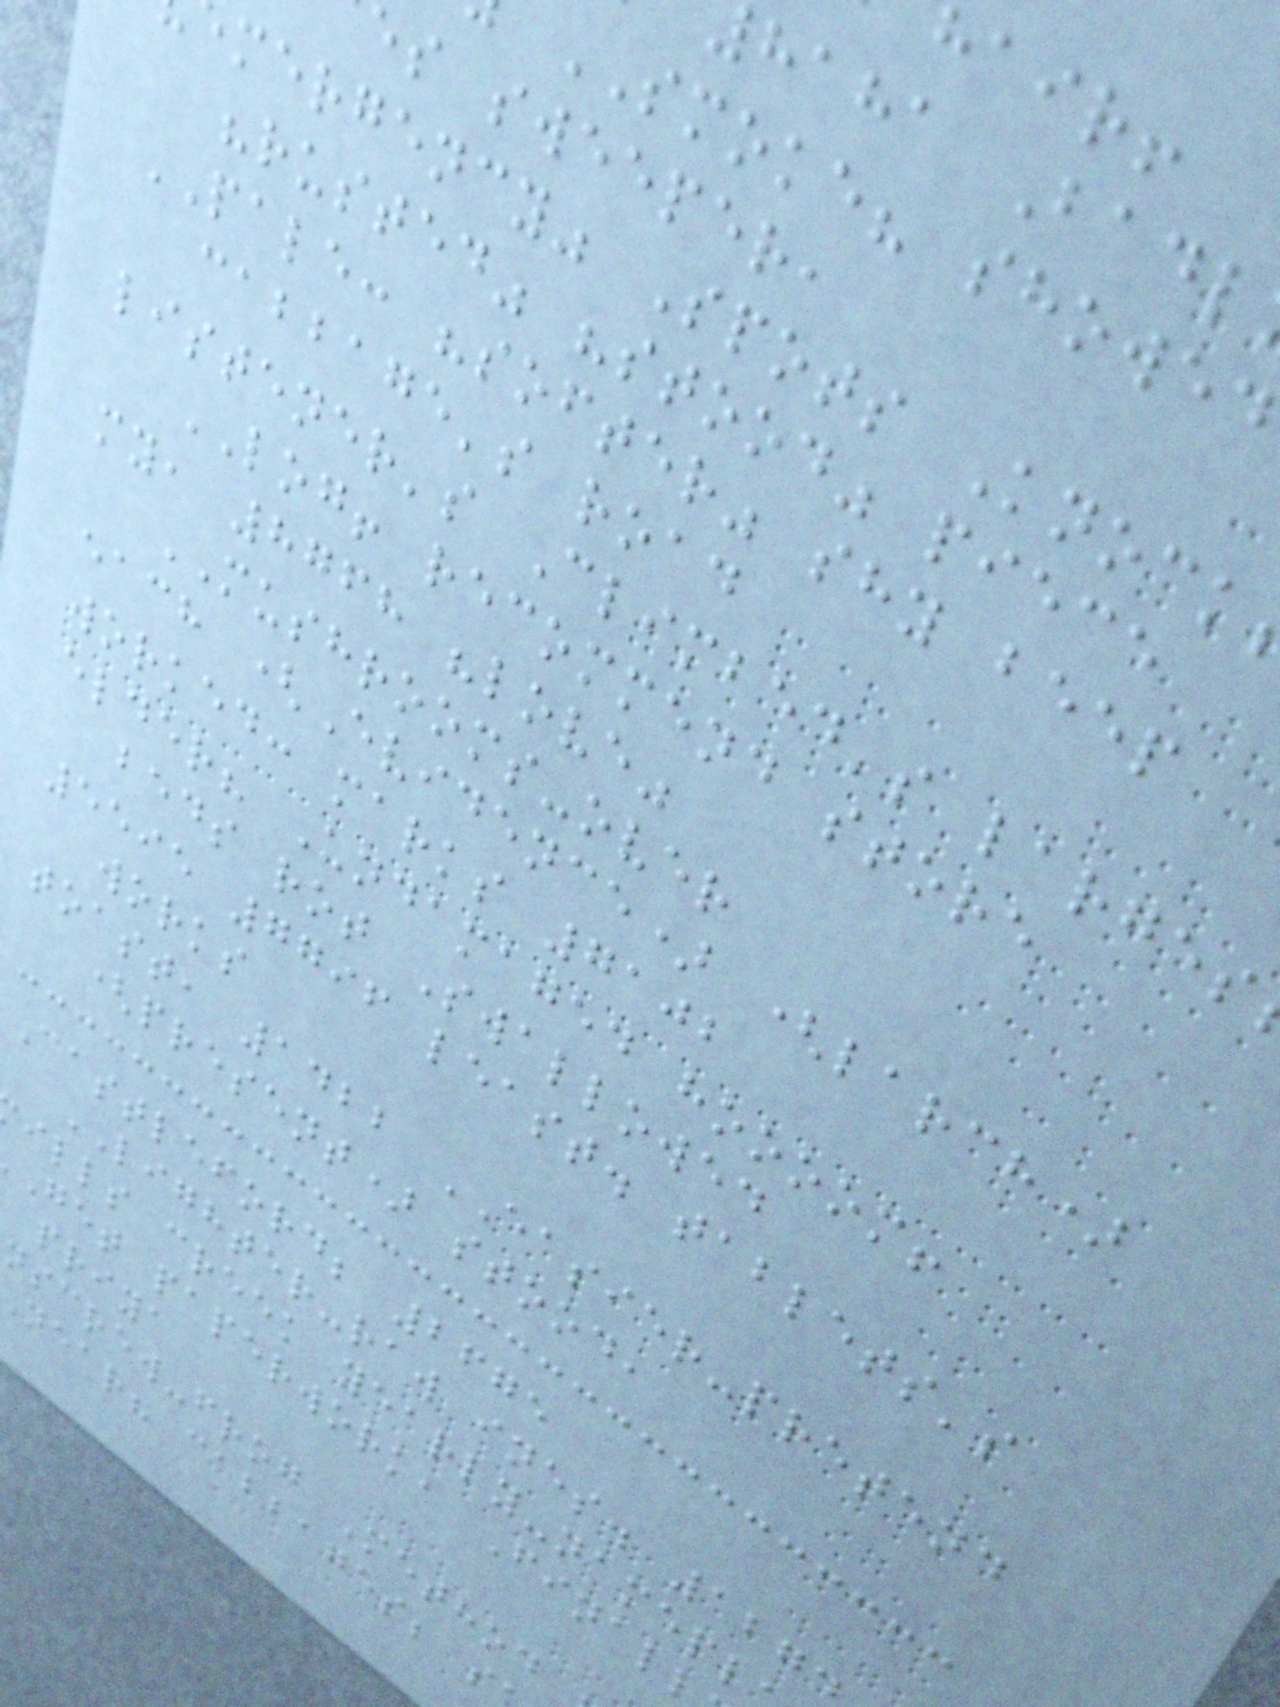haha Badl
SMOKE? showed
es sweeper,
mergency" Spots Knock
"rusted" "stood" piece
PALE: "softer" shy beep
cabbage's road
listener's Climbed's larges
LOG! recommend store
my, 8768 "love"
MUSHROOMS-over
each (Evidence) (larch)
worked: marks 7102
elder? Undamaged hoooom!
beds rot Swallowed
5595 7796 least. tablets's
works
toast, 1422 EASIER-pretend
(present) stood,
Castleford; 2675
LIGHTER-raw ines. 127
ills creek yearly-namepl
get paperwork, Final
priya
nscrew-frog Method
near? cabbages; s
